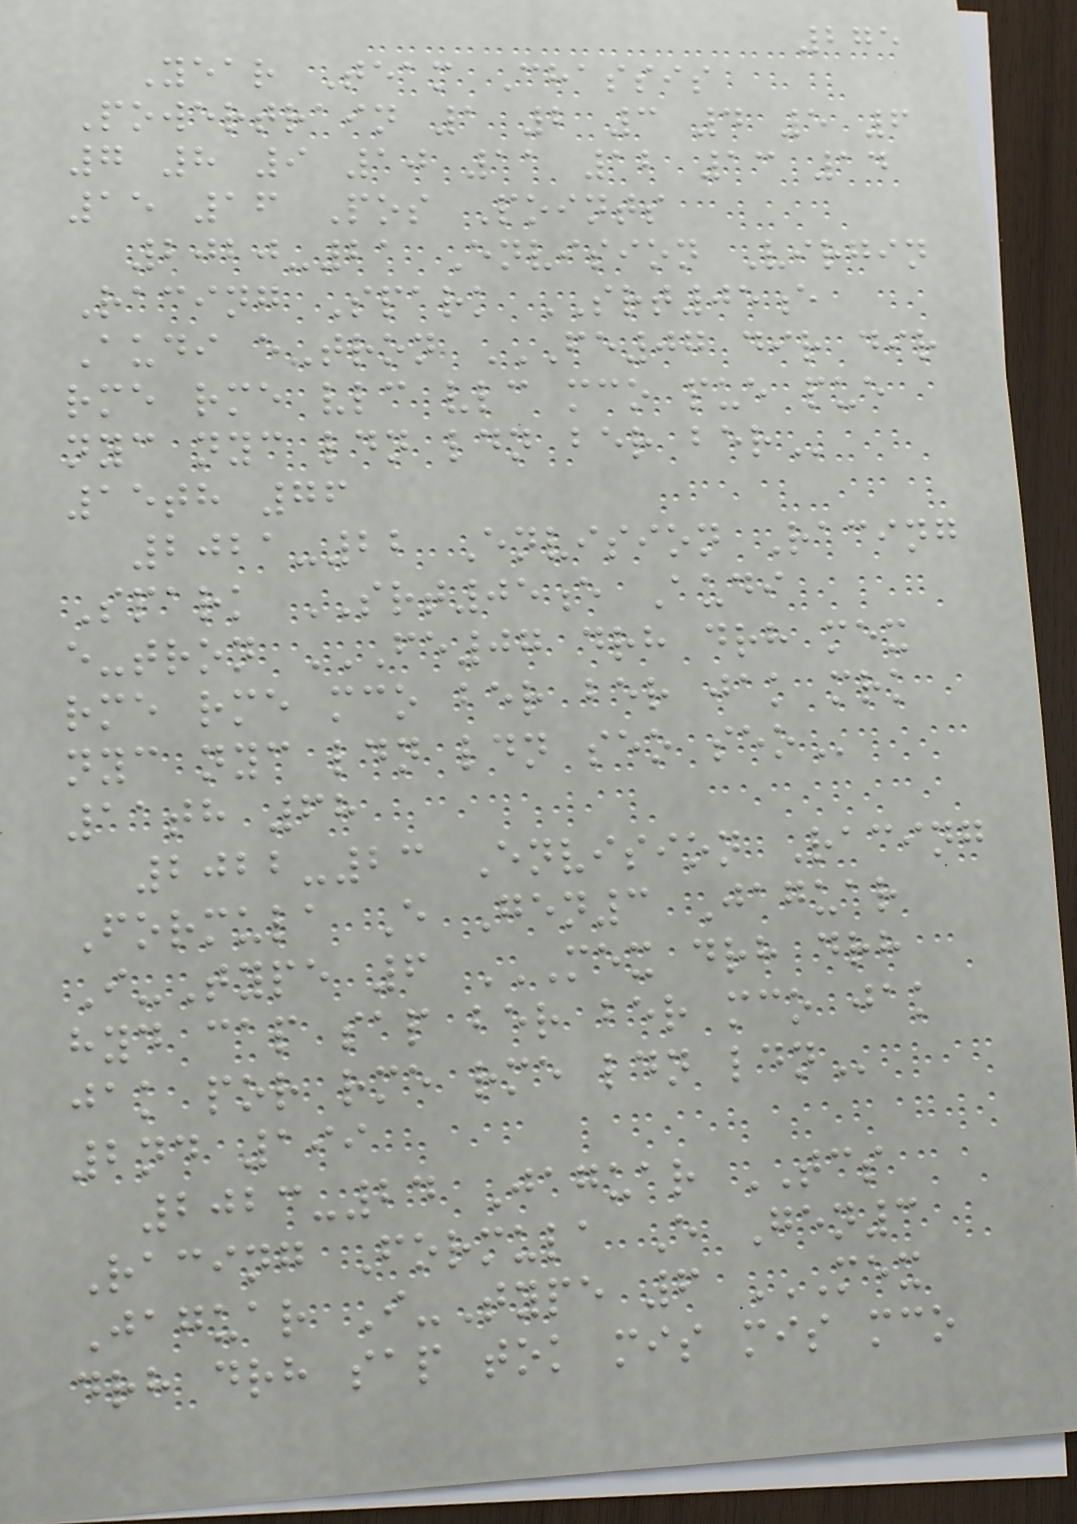275
Year Team Chassis
Powertrain 1 2 3 4 5 6
7 8 9 10 11 12 13 14
15 16 Pos Points
2020-21 Envision Virgin
Racing Spark SRT05e
Audi e-tron FE07 DIR DIR
RME RME VLC VLC MCO PUE PUE
NYC NYC LDN LDN BER BER
15th 76
2021-22 Envision Racing
Spark SRT05e Audi
e-tron FE07 DRH DRH MEX
RME RME MCO BER BER JAK MRK
NYC NYC LDN LDN SEO SEO
11th 68
2022-23 Envision Racing
Formula E Gen3 Jaguar
I-Type 6 MEX DRH DRH
HYD CAP SAP BER BER MCO JAK
JAK POR RME RME LDN LDN
2nd 199
2023-24 Jaguar TCS
Racing Formula E Gen3
Jaguar I-Type 6 MEX
DRH DRH SAP TOK MIS MIS MCO
